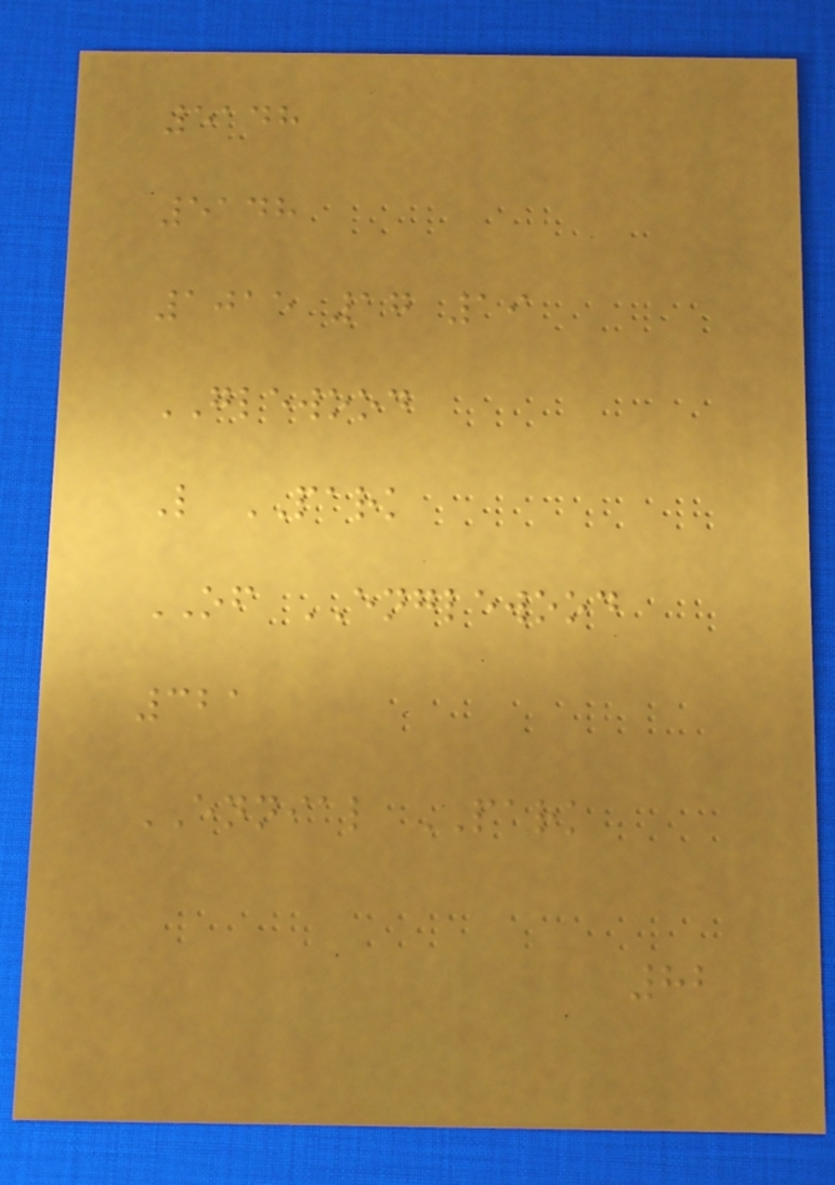5148
5148
1015 17 19
GLEWOOD
L PARK
OF ENGLEWOOD
321
ENNIAL PARK
82
